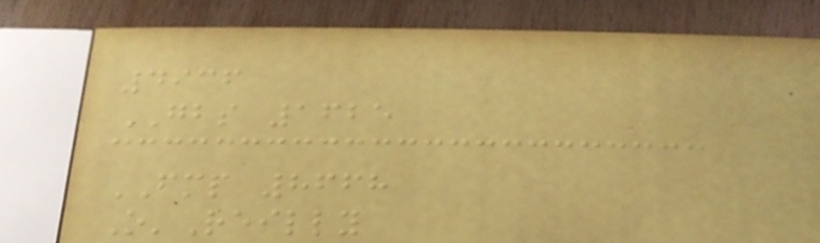4936
GBS 1625
FMP 8668
O'Reilly
